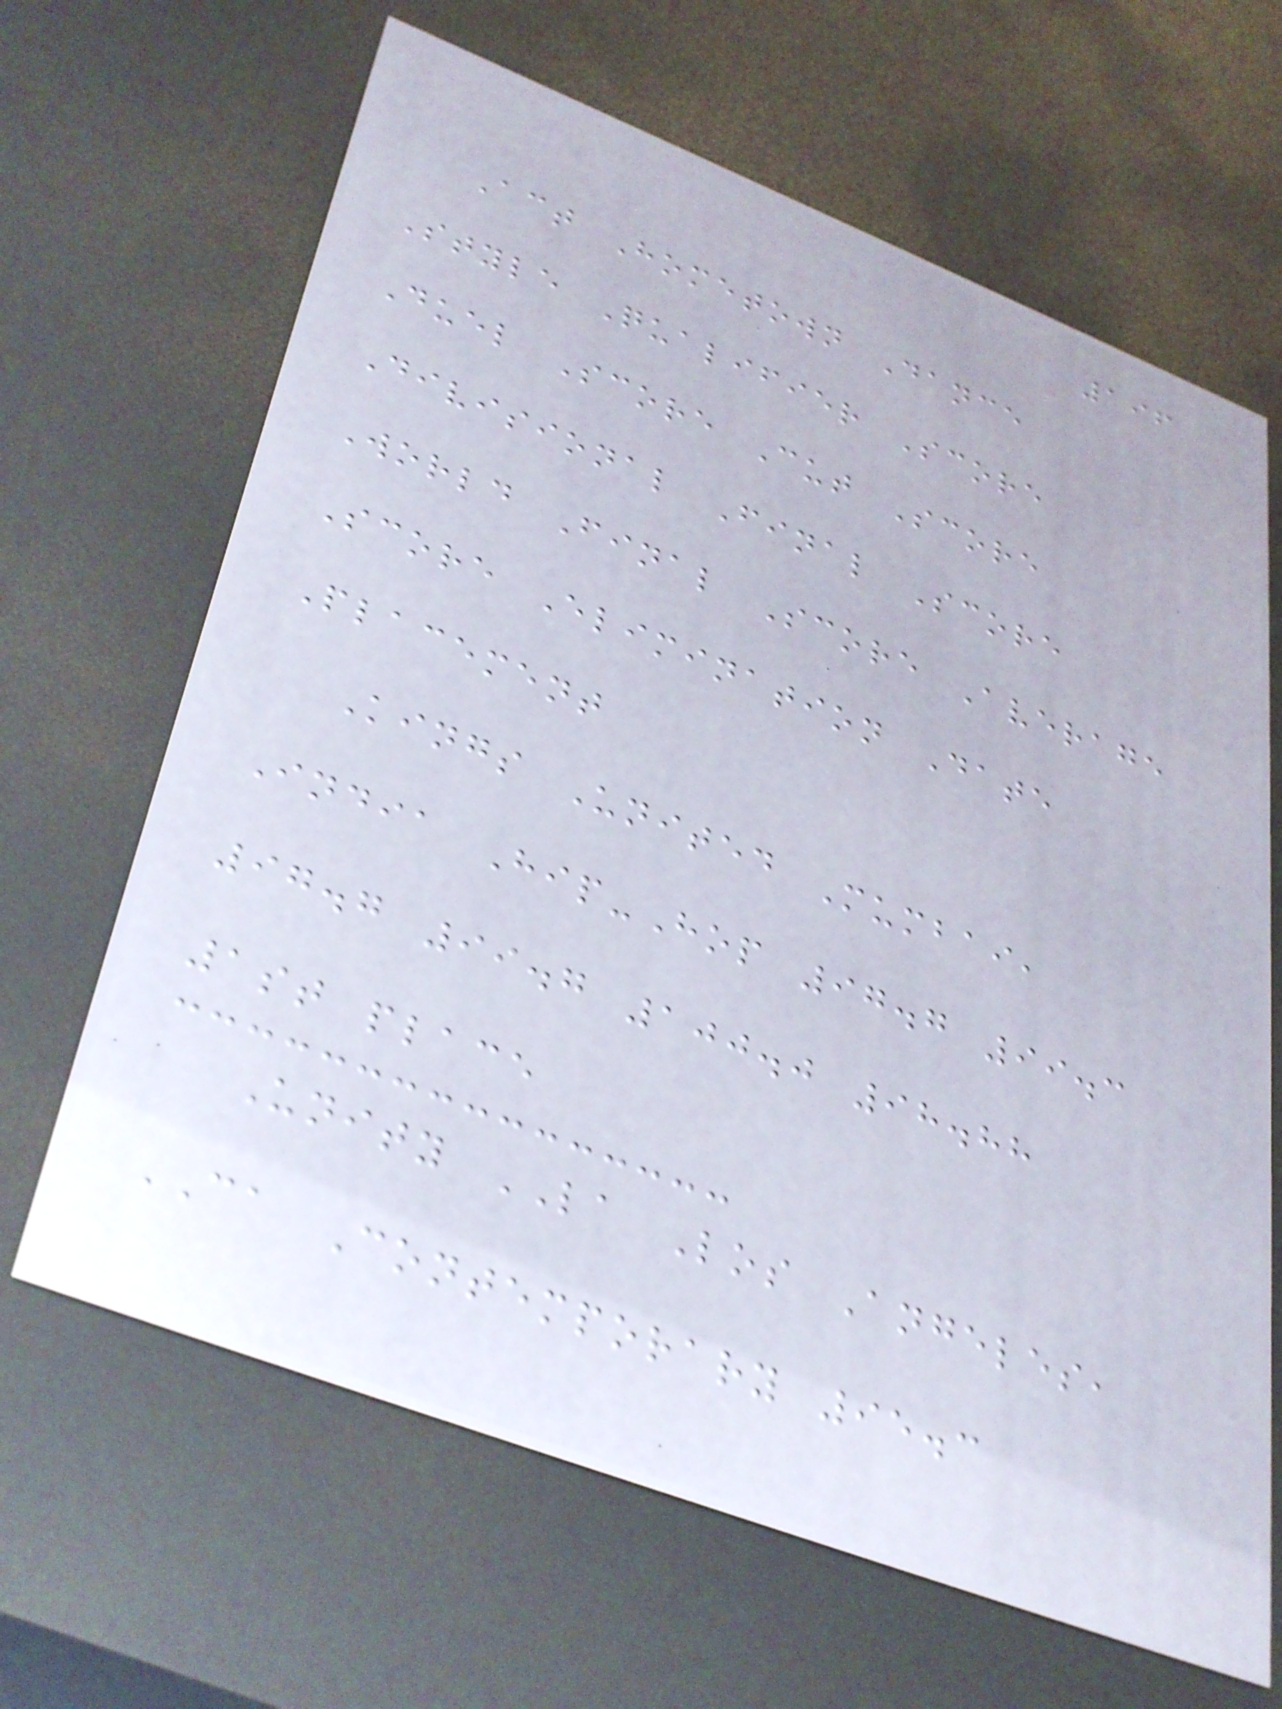196
Act Hometown Dance
Style Qualifier Score
Duel Score Cut Score
Divisional Final Score
World Final Score Average
Score Elimination Date
Placement
Kings United Mumbai,
India Hip-Hop 97.7 99.3
97.7 99.7 100.0 98.88
1st place
Unity LA Los Angeles,
CA Contemporary 95.3
